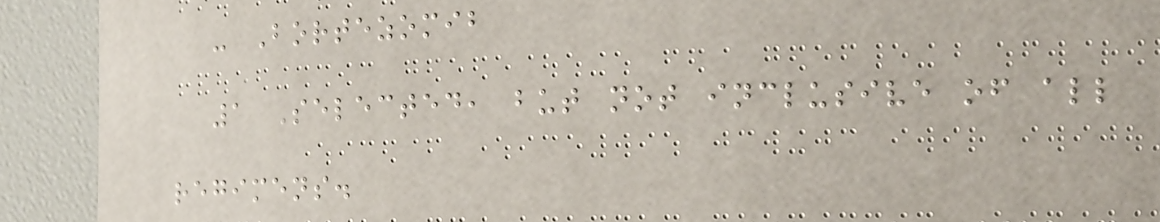- Bortezomib
1 Selected, but not inclusive of all
regimens.
